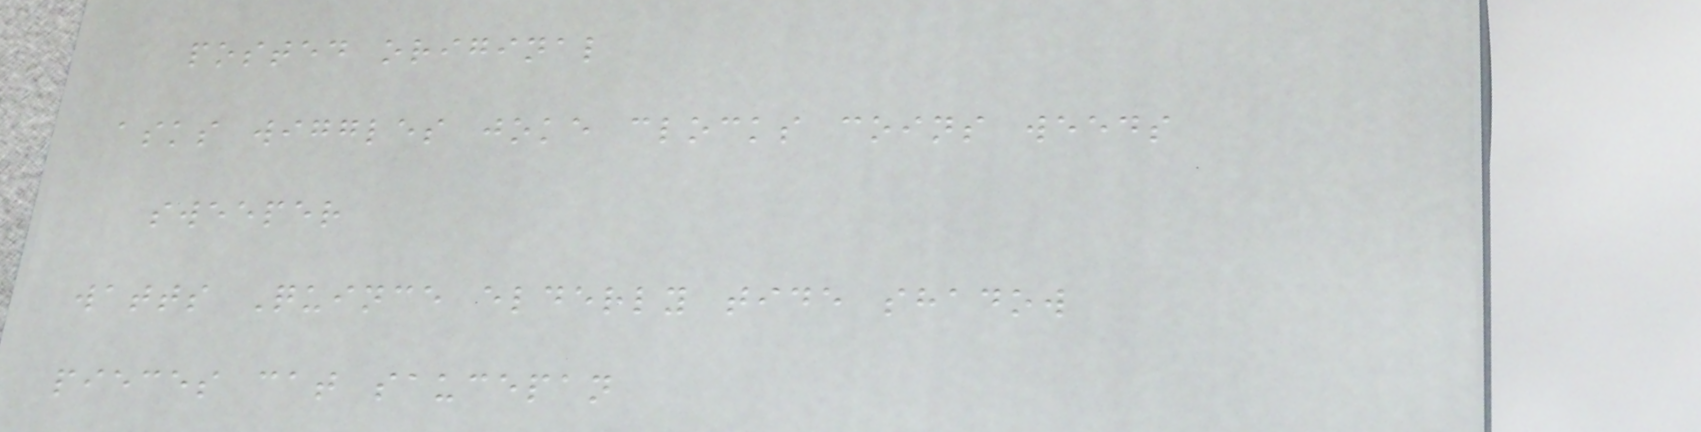posted original
asks wiggles joke clocks coins weeds
sweeper
watts Quince elderly tide shadow
pieces cat saucepan
